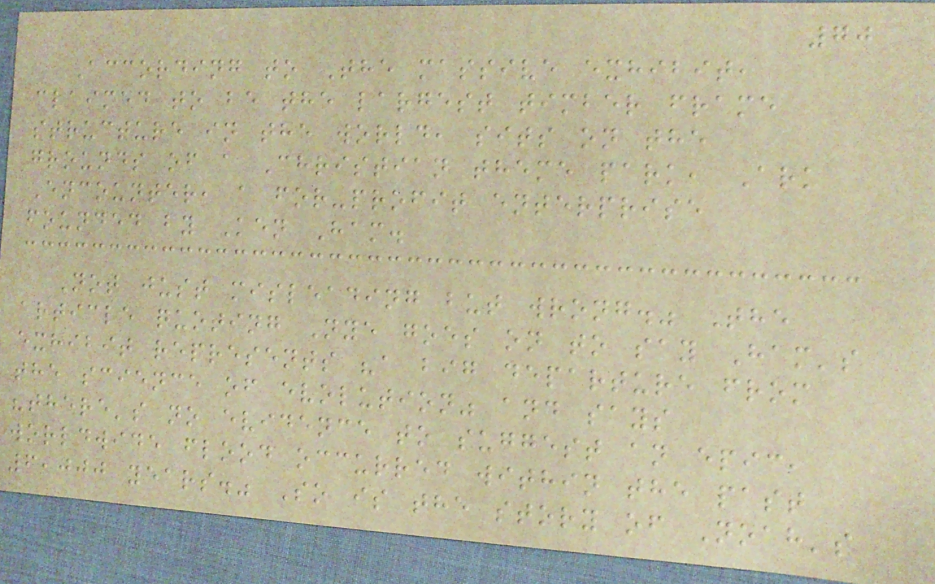70
According to The massive exhibit,
claimed to be the largest timber frame
structure in the world, sits on the
grounds of a Christian theme park, Ark
Encounter, a for-profit enterprise
founded by Ken Ham.
Not just misleading but wrong." The
article quoting Nye goes on to say Ham's
exhibit represents "a big departure from
the science of evolution" and says
"there's no evidence to suggest an epic,
worldwide flood occurred within the past
6,000 years." So is the story of Noah's
